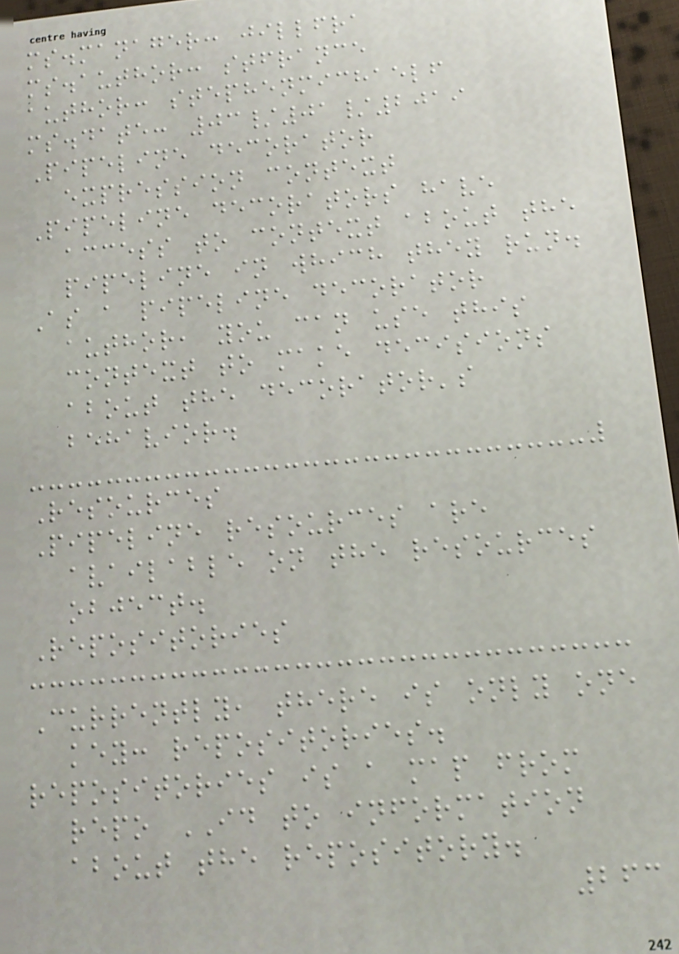ms.manager: jillfra
ms.author: stfrance
author: stephenmichaelf
ms.date: 03/01/2019
Pipeline decorator
expression context
Pipeline decorators have
access to context about the
pipeline in which they run.
As a pipeline decorator
author, you can use this
context to make decisions
about the decorator's
behavior.
Resources
Pipeline resources are
available on the resources
object.
Repositories
Currently, there is only one
key: repositories.
repositories is a map from
repo ID to information
about the repository.
263
